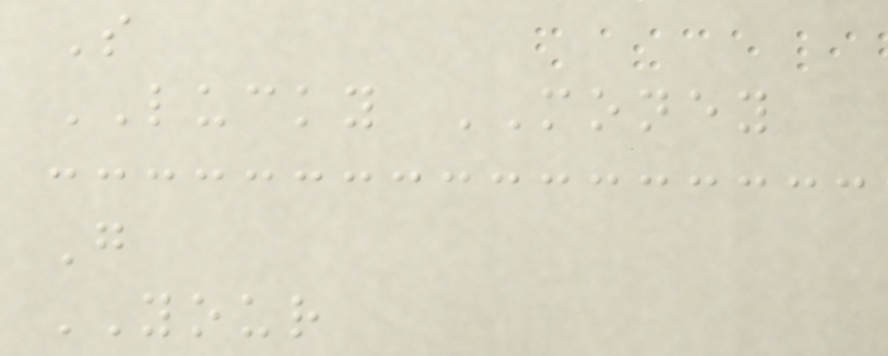S
LUCKY MONEY
G
YOUR
